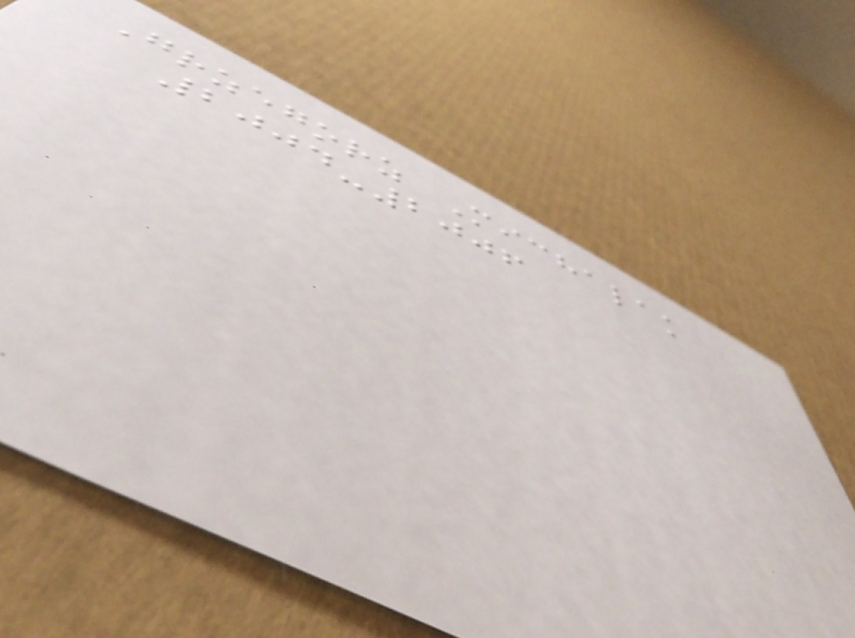Grzegorz Michalak
2004-2006
